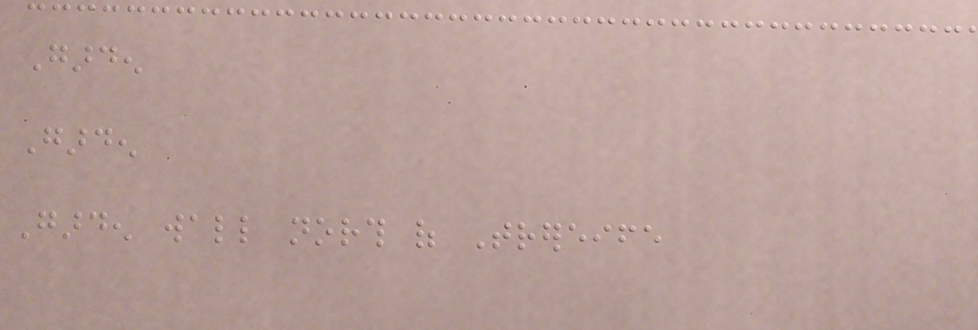Garden
Garden
Garden wall north of Trereife
